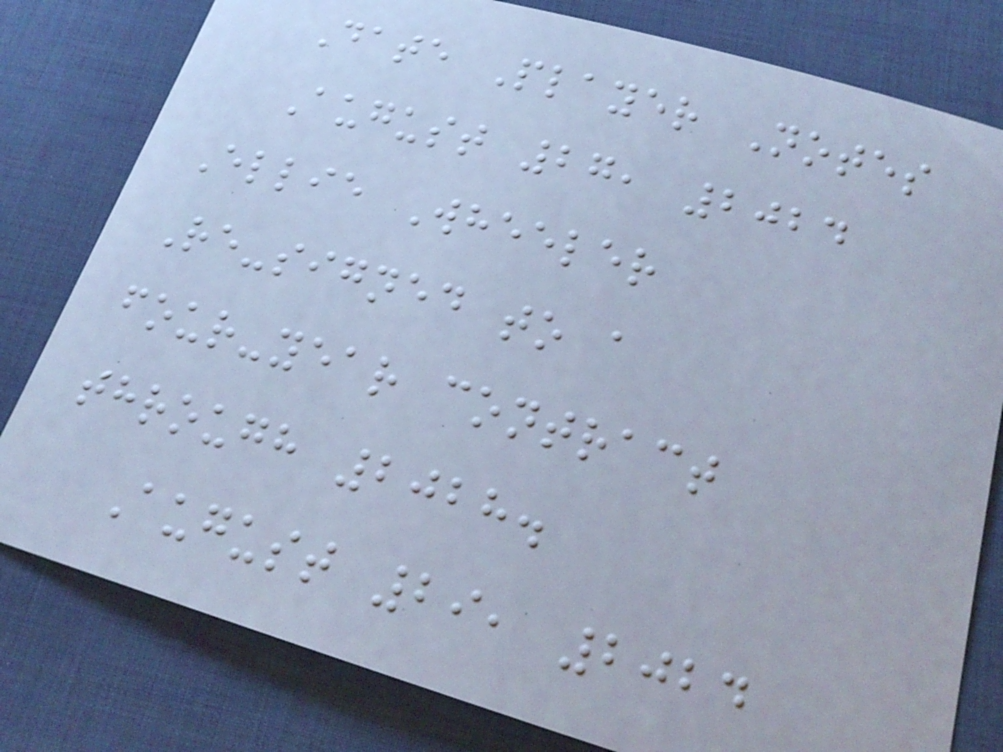Date Player Notes
August 27, 2024
Ellie Wheeler
Re-signed to a
four-year contract
through 2028.
August 29, 2024
